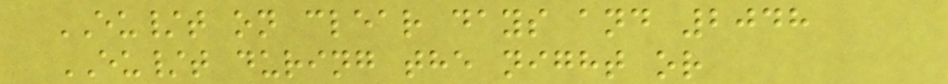EU/t on clear days and 2048
EU/t during the night or
